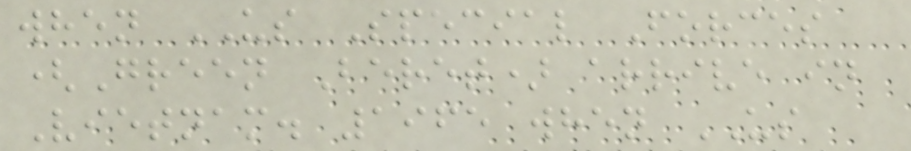when US Special Forces
(Green Beret) arrive in
Vietnam. 1965 when US
